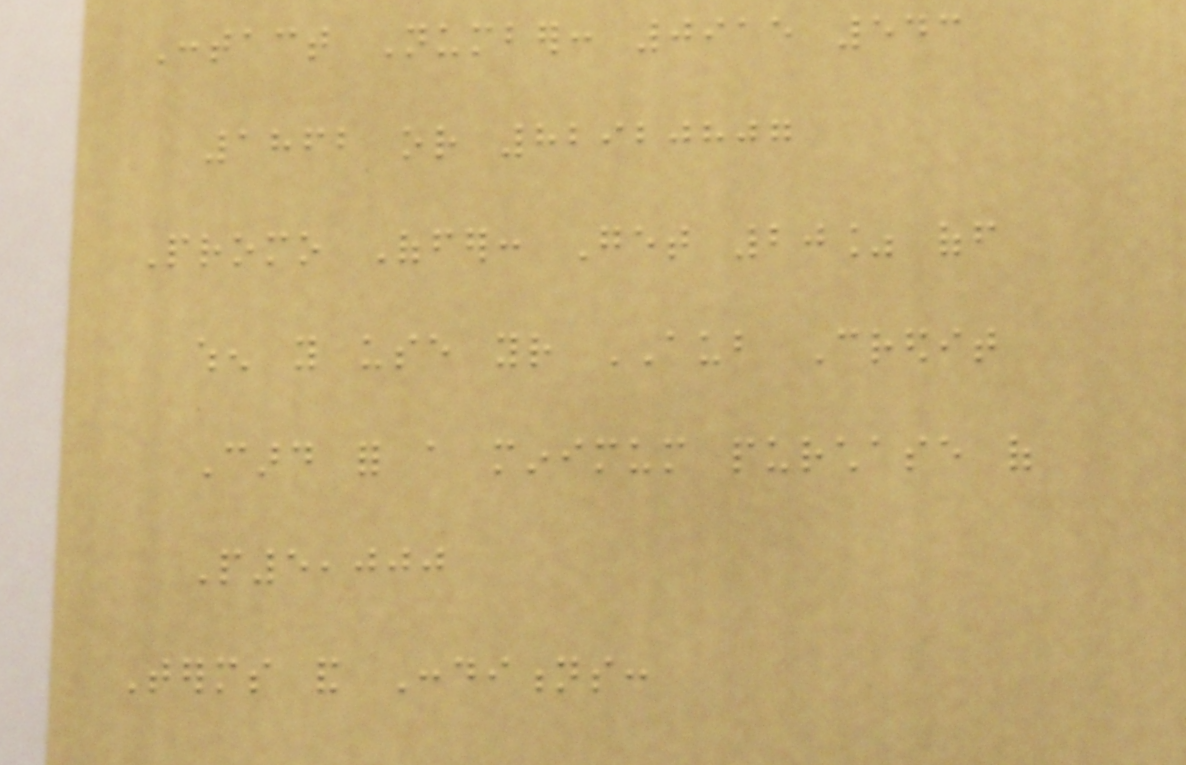Contact Number: 0915 543
1862 or 82920807
Promo Offer: Get 20% off
when you use your AUB Credit
Card for a minimum purchase of
P5,000
Terms and Conditions:
